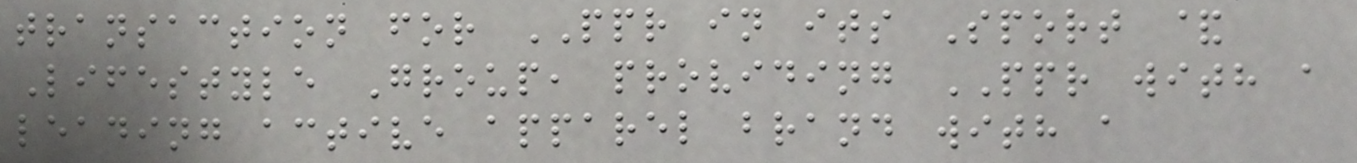transaction for PPR in its Sport &
Lifestyle Group, providing PPR with a
leading active apparel brand with a
